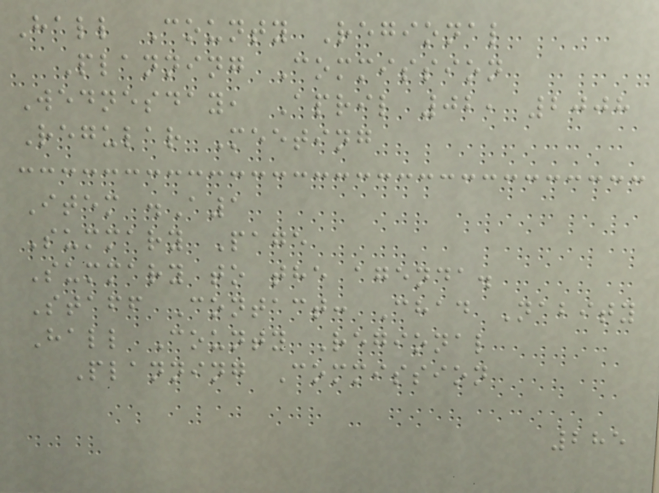Hall County Regional
Planning Commission
Wednesday, April 02, 2008
Regular Meeting
Item .A1
Summary Page
Summary to the agenda.
Staff Contact: Chad Nabity
Hall County Regional
Planning Commission
285
